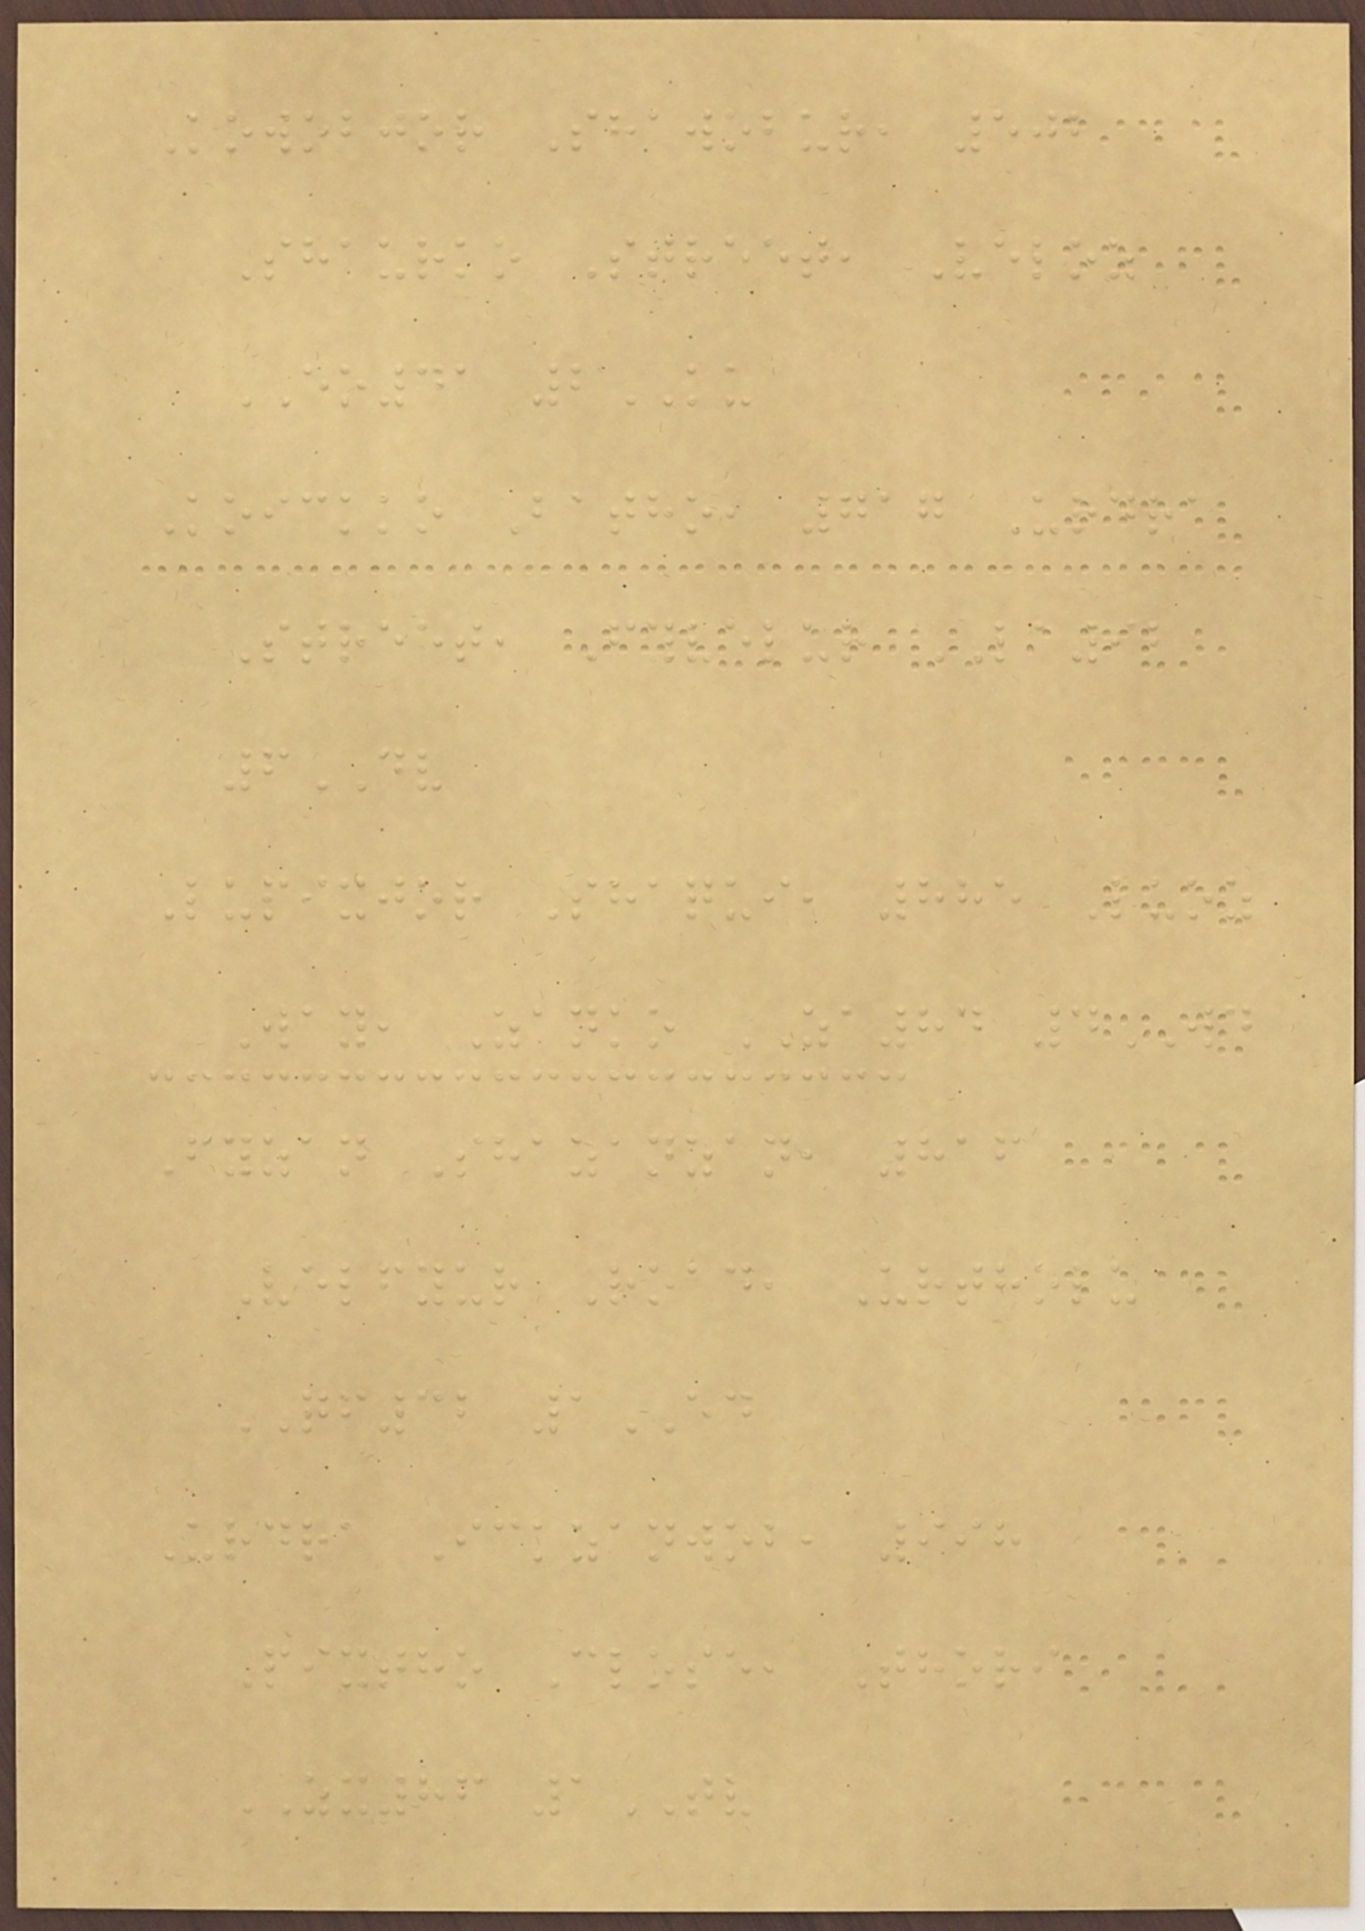Kowobjor Shawobur, 502
Shaurko Street, Veloz
EO41 2KU
Koickko Batho, 717 Urdra
Street, Fyvelur LA92
6DV
Lupixjor Shaqui, 885 Luoz
Way, Zanko ZA84 4WD
Fyzan Shazanzan, 816
Velfyur Road, Urtholu
QF32 1ED
Urdra Ickzanwob, 998
Pixtho Close, Thori
ZX86 1TV
